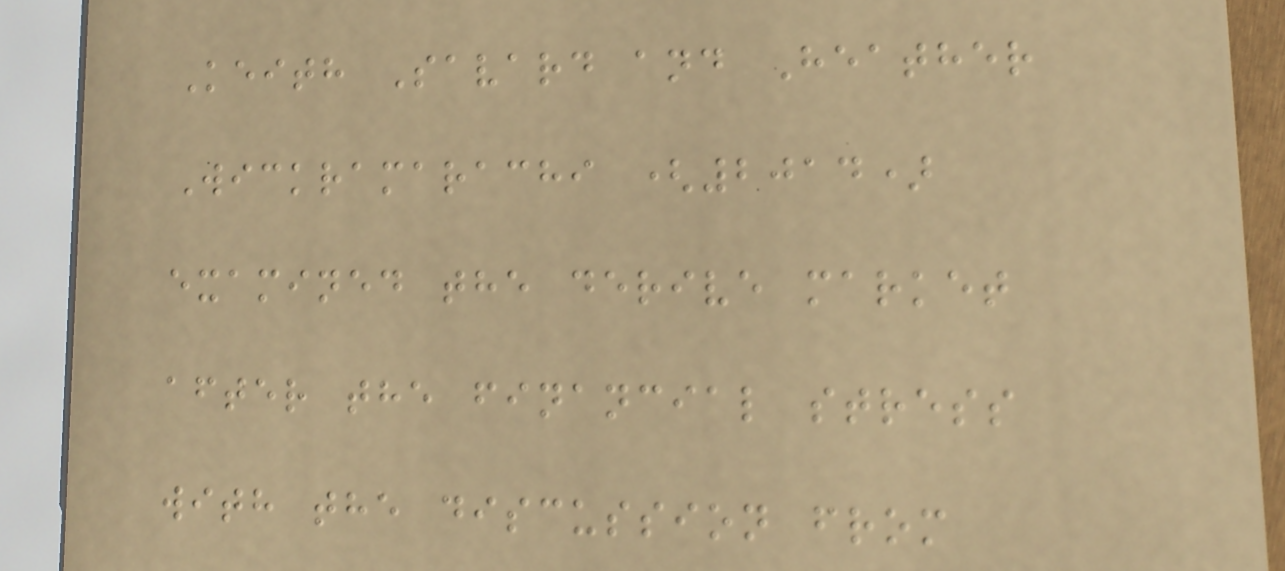Keith Savard and Heather
Wickramarachi (2014)
examined the derive market
after the financial stress
with the discussion from
